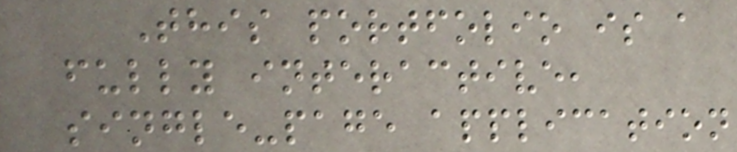This portfolio is a
fully interactive,
single-page application
